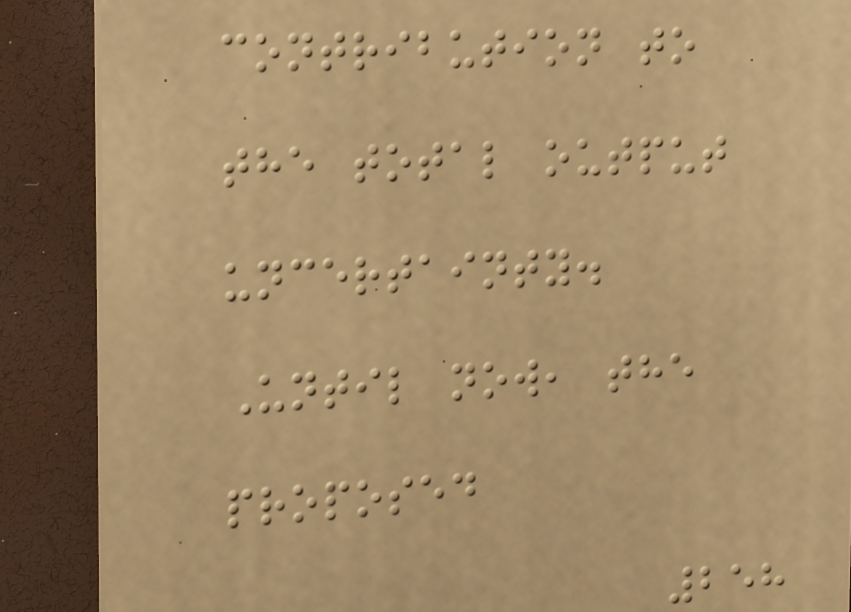contribution to
the total output
uncertainty.
Until now, the
proposed
258
